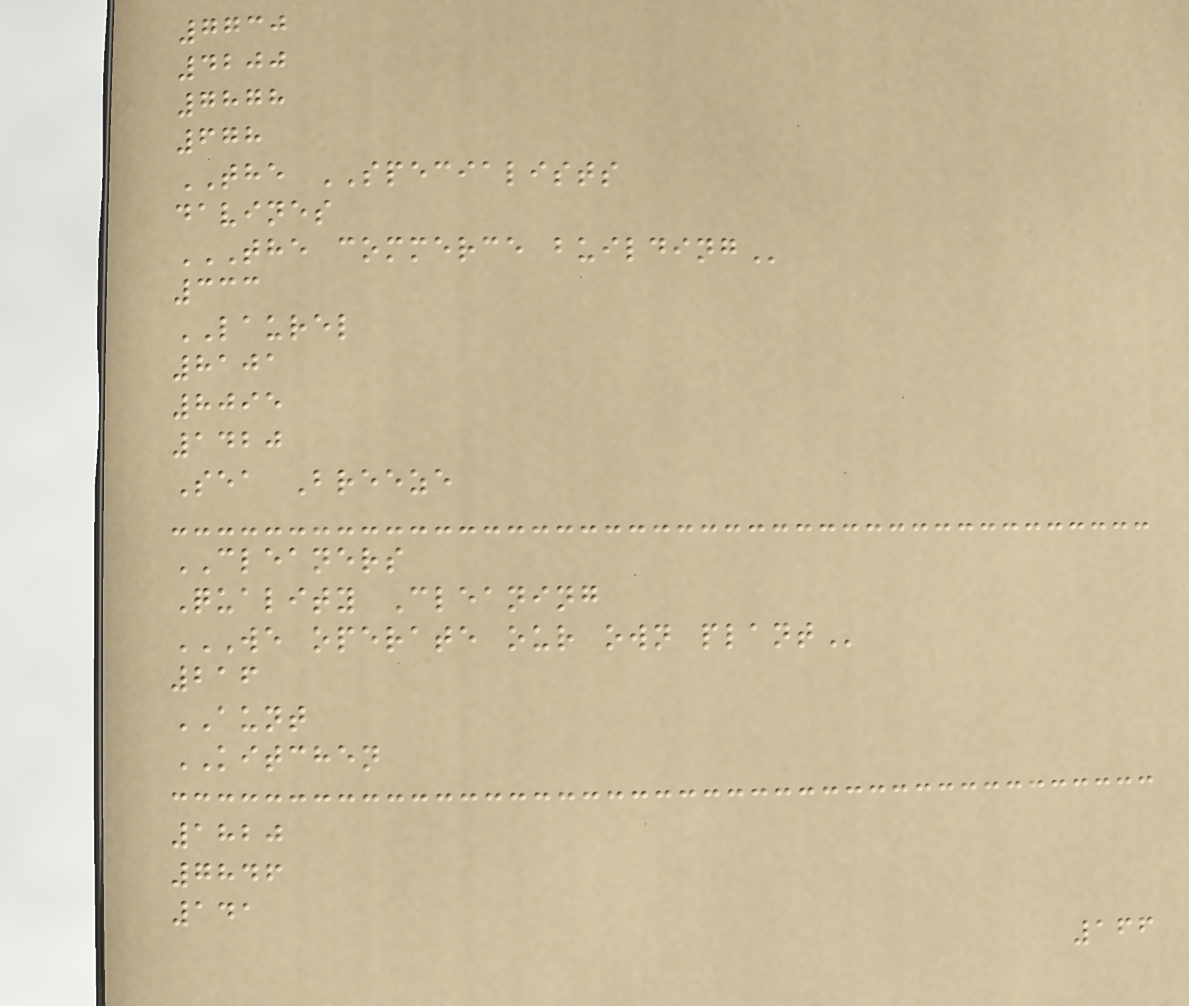7730
4200
7878
678
THE SPECIALISTS
davines
THE COMMERCE BUILDING
333
LAUREL
8101
8095
1420
Sea Breeze
CLEANERS
Quality Cleaning
WE OPERATE OUR OWN PLANT
216
AUNT
KITCHEN
1820
7846
141
166
